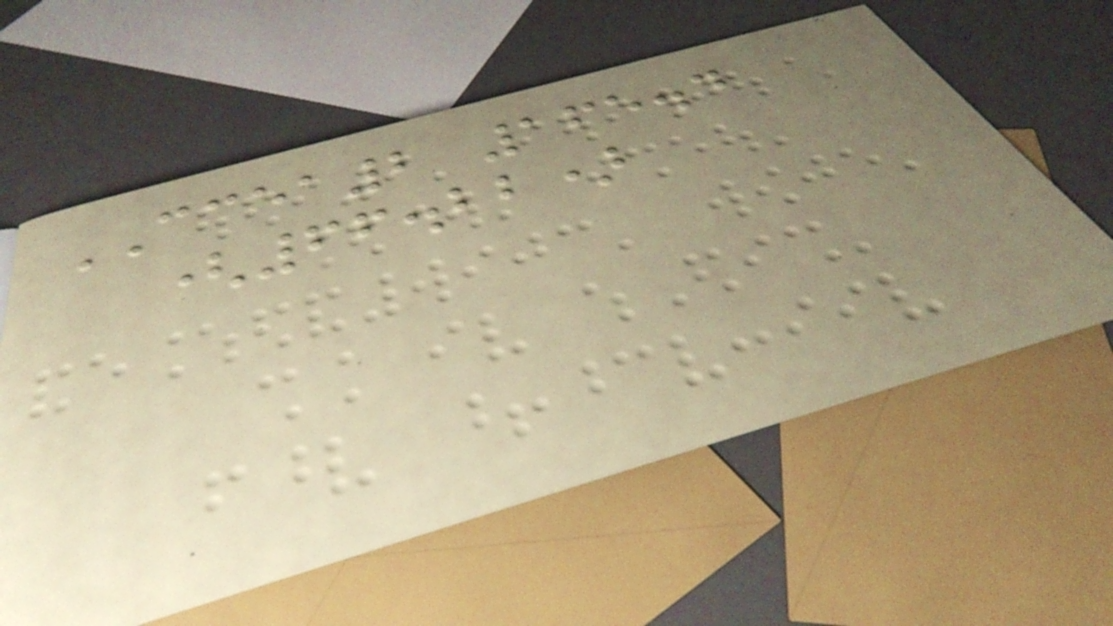CCEA2 165.4
(66.22)
